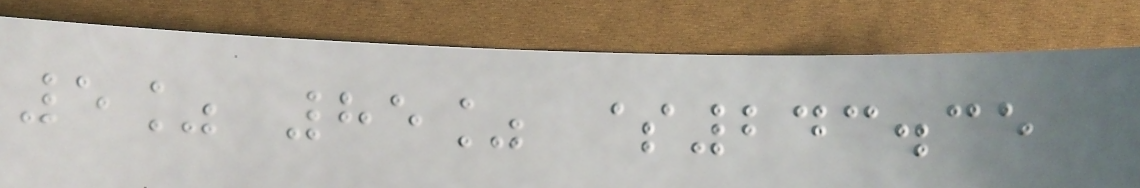5% 85% $243.35
